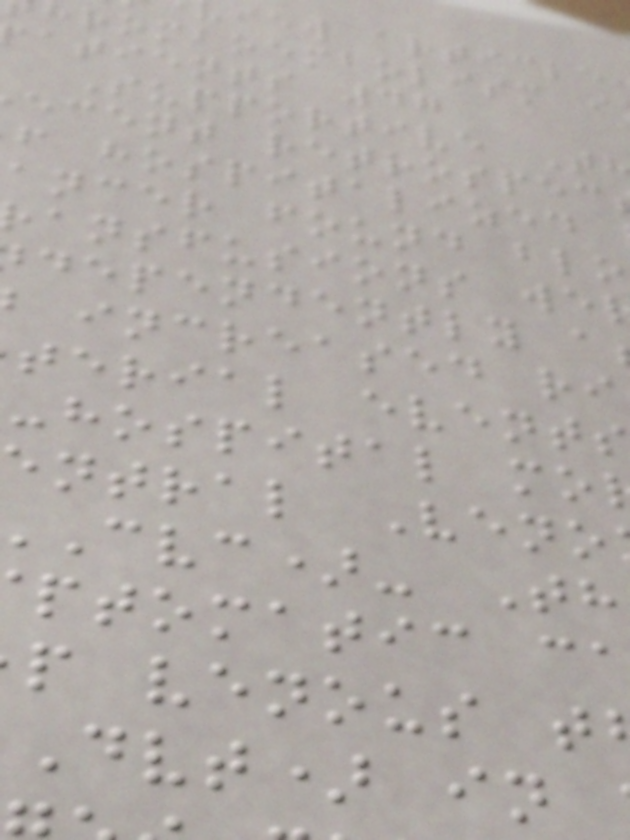iew article
romboembolism i
atients 47
Supportive T
ecent retrospec
f hospitalized
ancer found blo
ansfusions we
dependently a
increased ri
terial events
-hospital mo
ntral Veno
cvc)- Th
ptomatic c
p venous t
dvt) in
